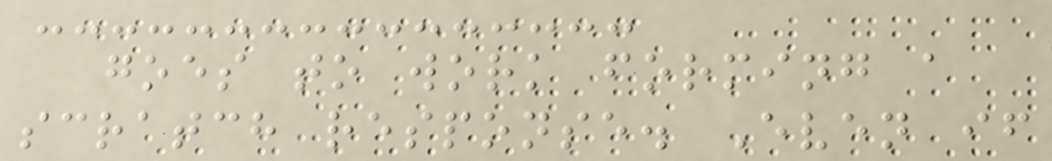goes to work forming a
scratch response. Even if
